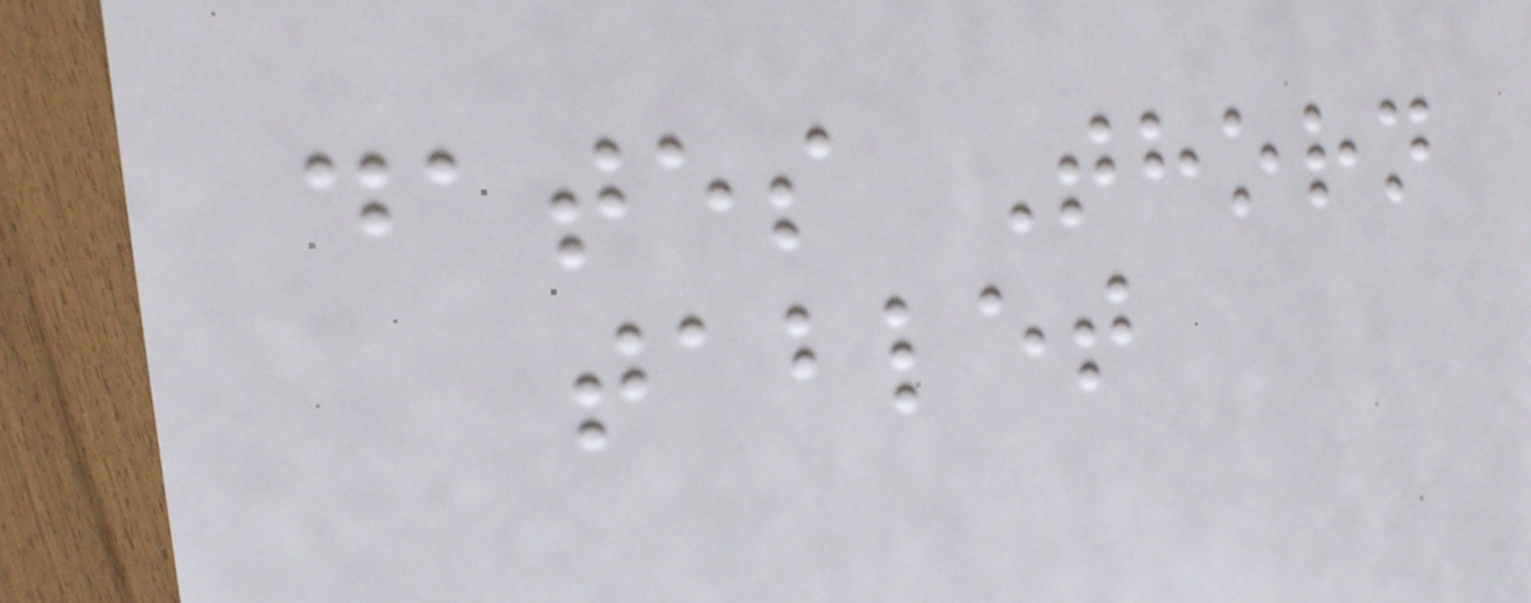dates Thorn
tablet
